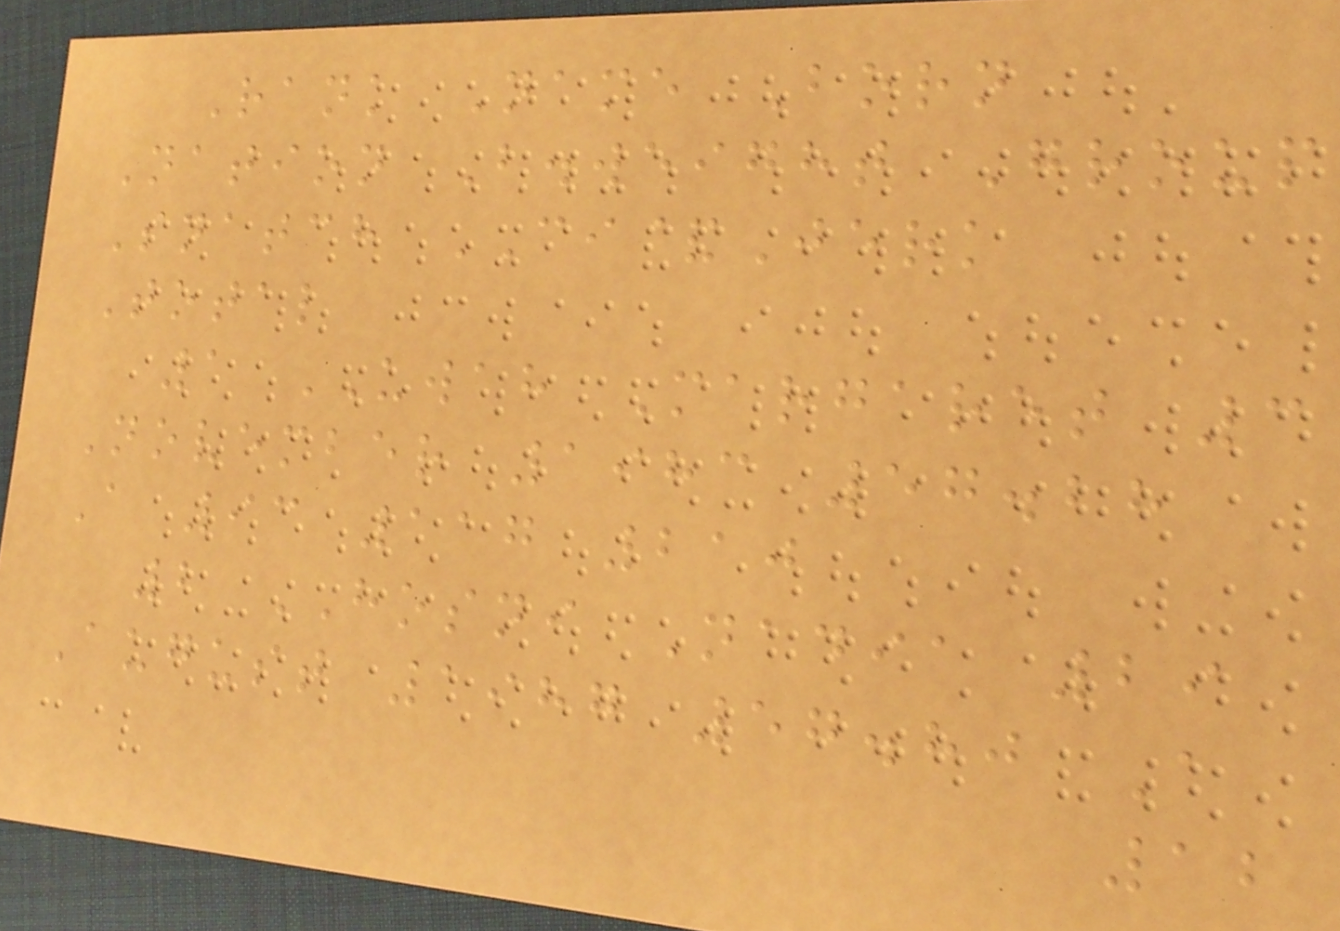Rank Name Born
Nation B.weight Group
Snatch CI&Jerk
Total
1 UWAH Margaret 3
November 1983 57.28
A 93 117 210
2 HOSNI Nadia 29
August 1987 57.80 A
12
